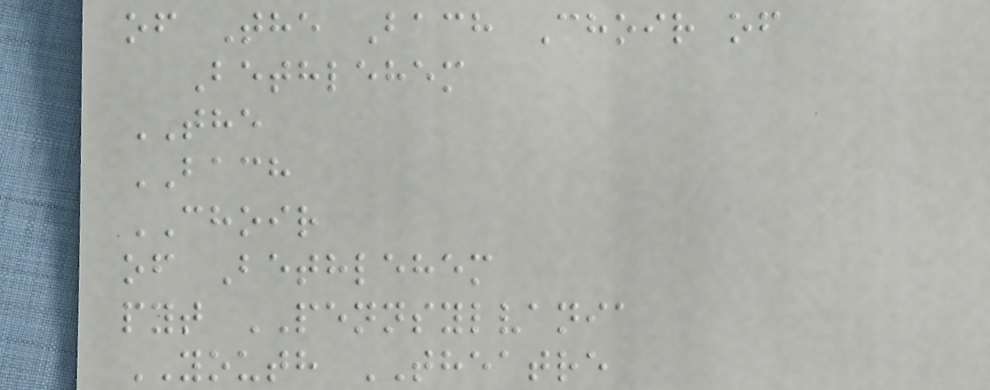of The Bach Choir of
Bethlehem
THE
BACH
CHOIR
of Bethlehem
pyt PENNSYLVANIA
YOUTH THEATRE
